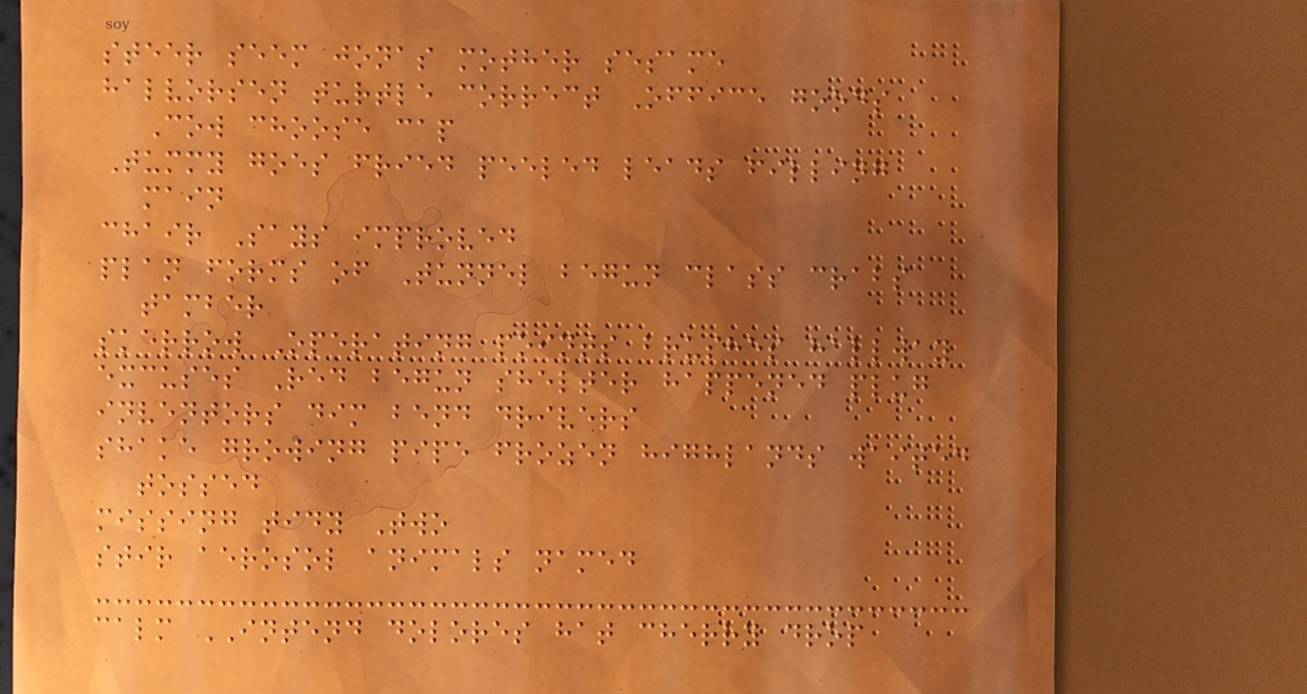steer seem jonas mother sesame
halvorsen turtle correct Office goods
Cow choose cap
Tummy goes fried peeled leads filling
main
chair Says improved
plan forms of Tunnel begun class crabs
tamber
skerrow Operating points brushes hallway
excuses Red begun shelter happened plug
inventors dim bend drivers
shake growing pipe frozen highlands waited
tossed
missing tidy Two
stir aerosol animals named
calm INTEND dolores hat cherry drop
